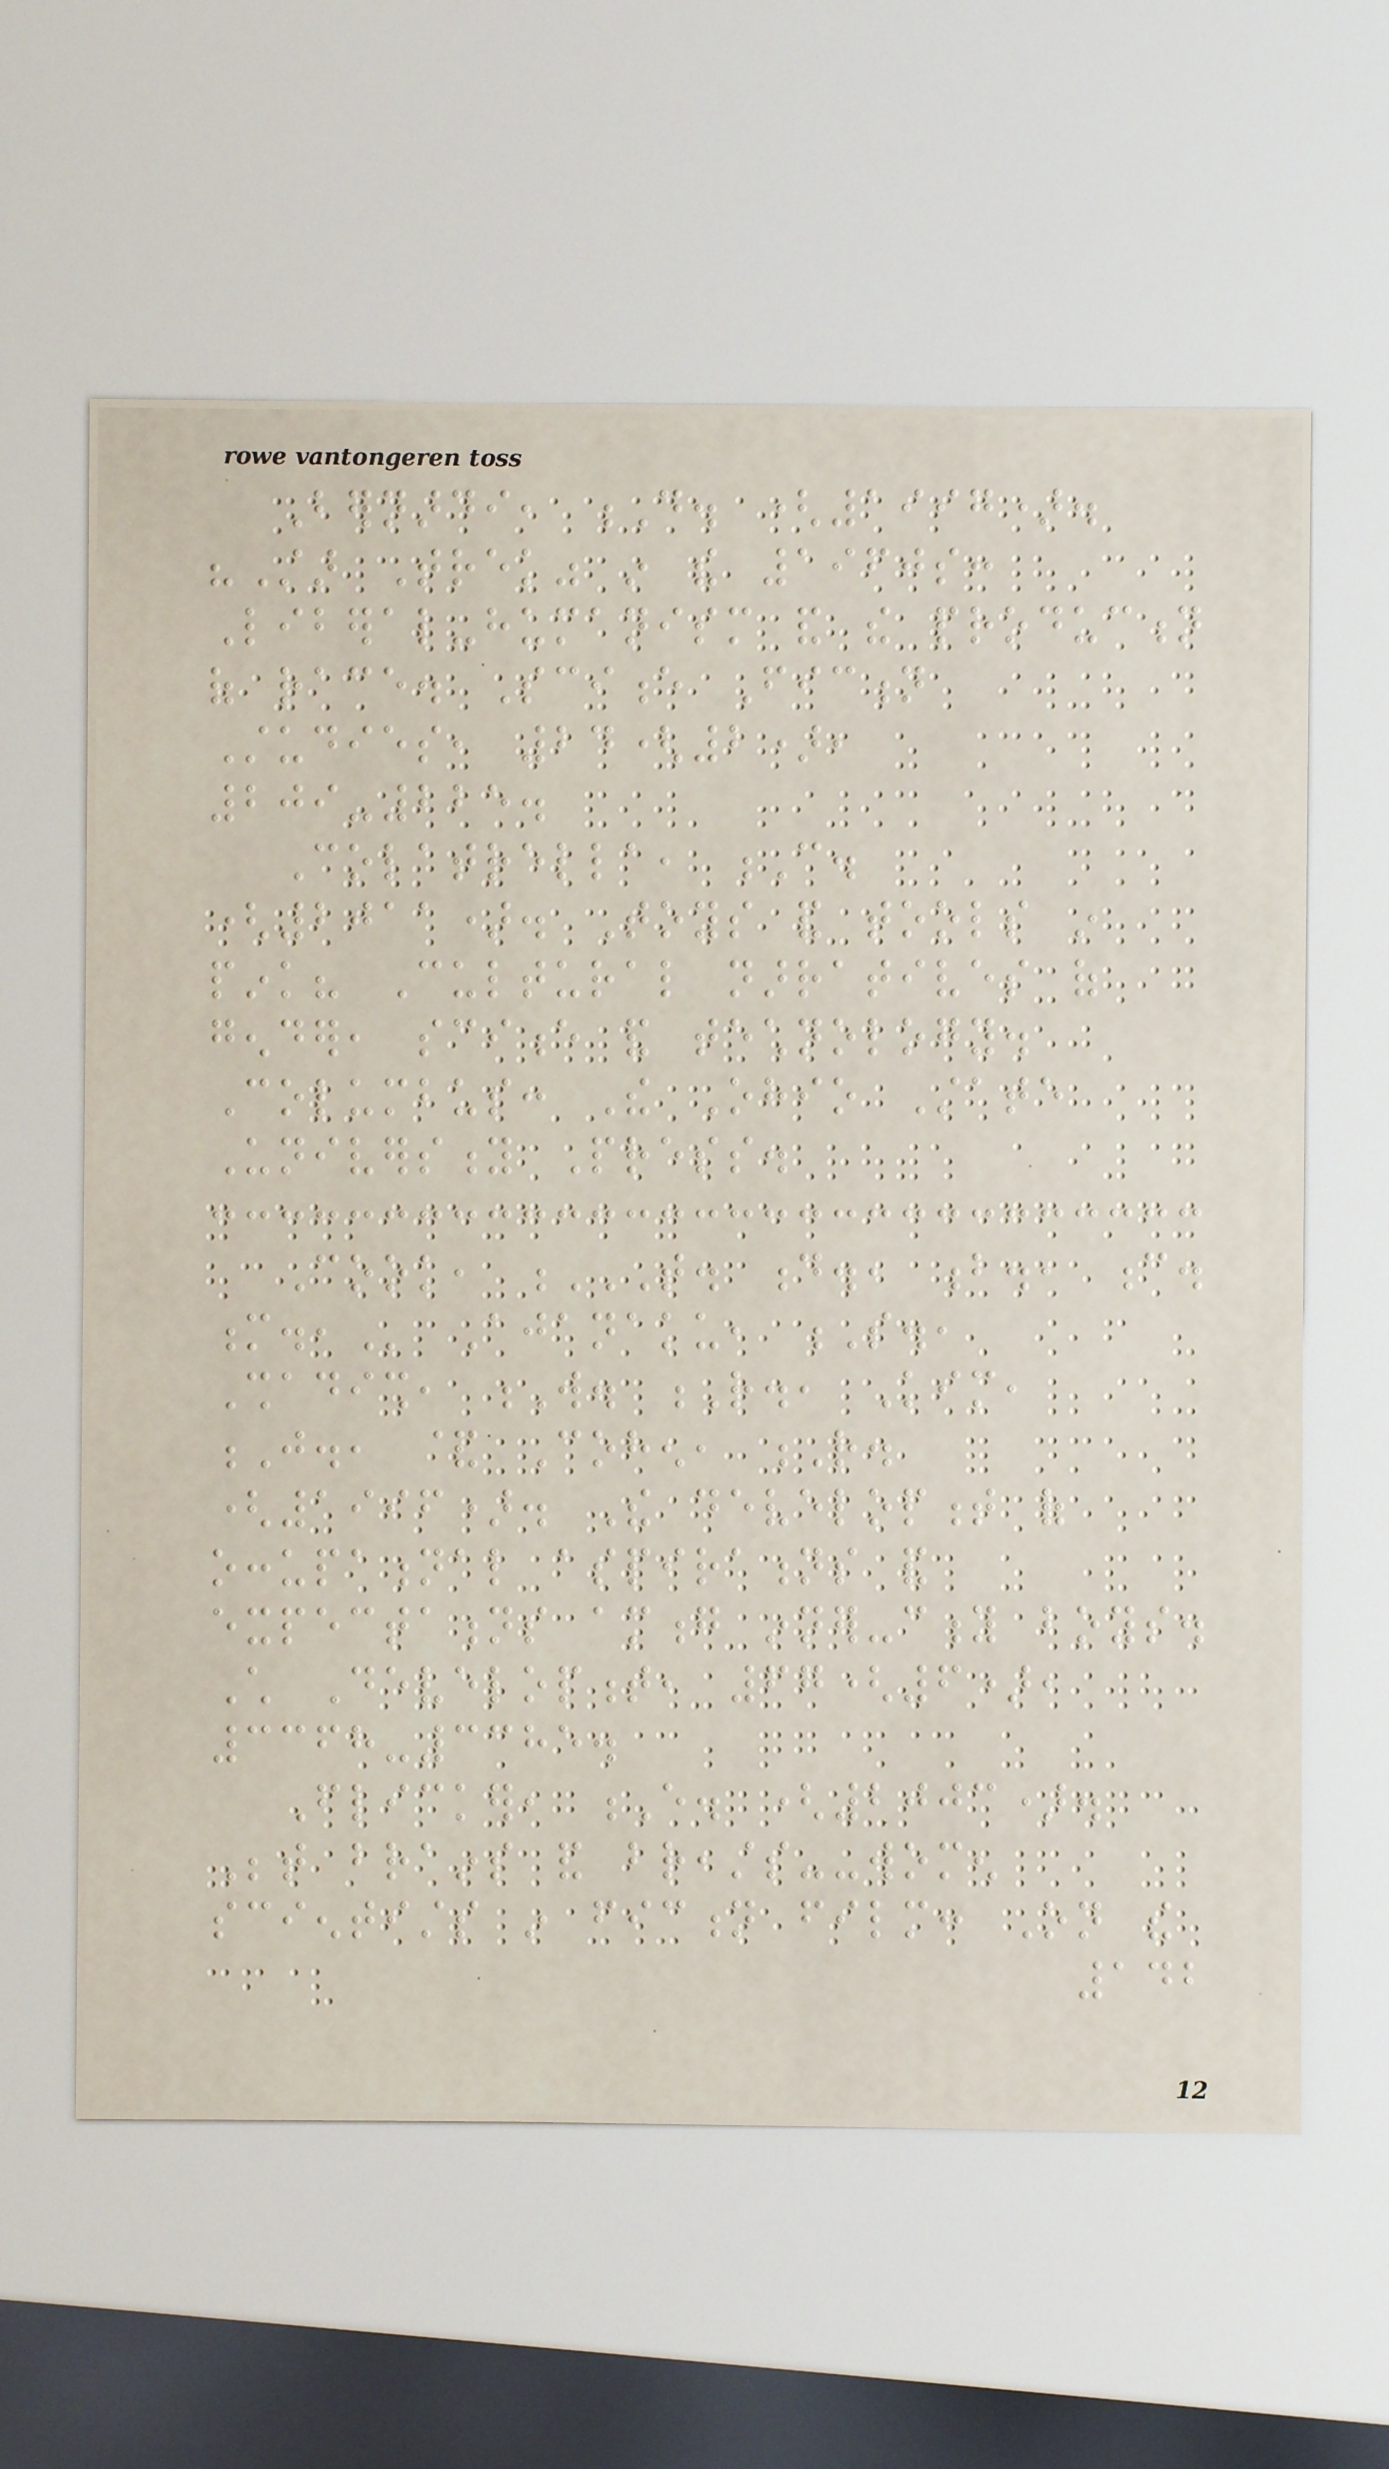Bernardi, D. (1997).
"Star Trek" in the 1960s:
Liberal-humanism and the production
of race. Science Fiction
Studies, 24(2),
209-225.
Colatrella, C.
(2011). Toys and tools in
pink? Cultural narratives of
gender, science and technology.
Columbus: The Ohio State
University Press.
Cook, T. D., B., C.
M., Ajanaku, S.,
Shadish, W. R., Kim,
J., & Cohen, R.
(1996). The development of
occupational aspirations and
expectations among inner-city boys.
Child Development, 67(6),
3368-3385.
Flicker, E. (2003).
Between brains and breasts--women
scientists in fiction film: On the
142
